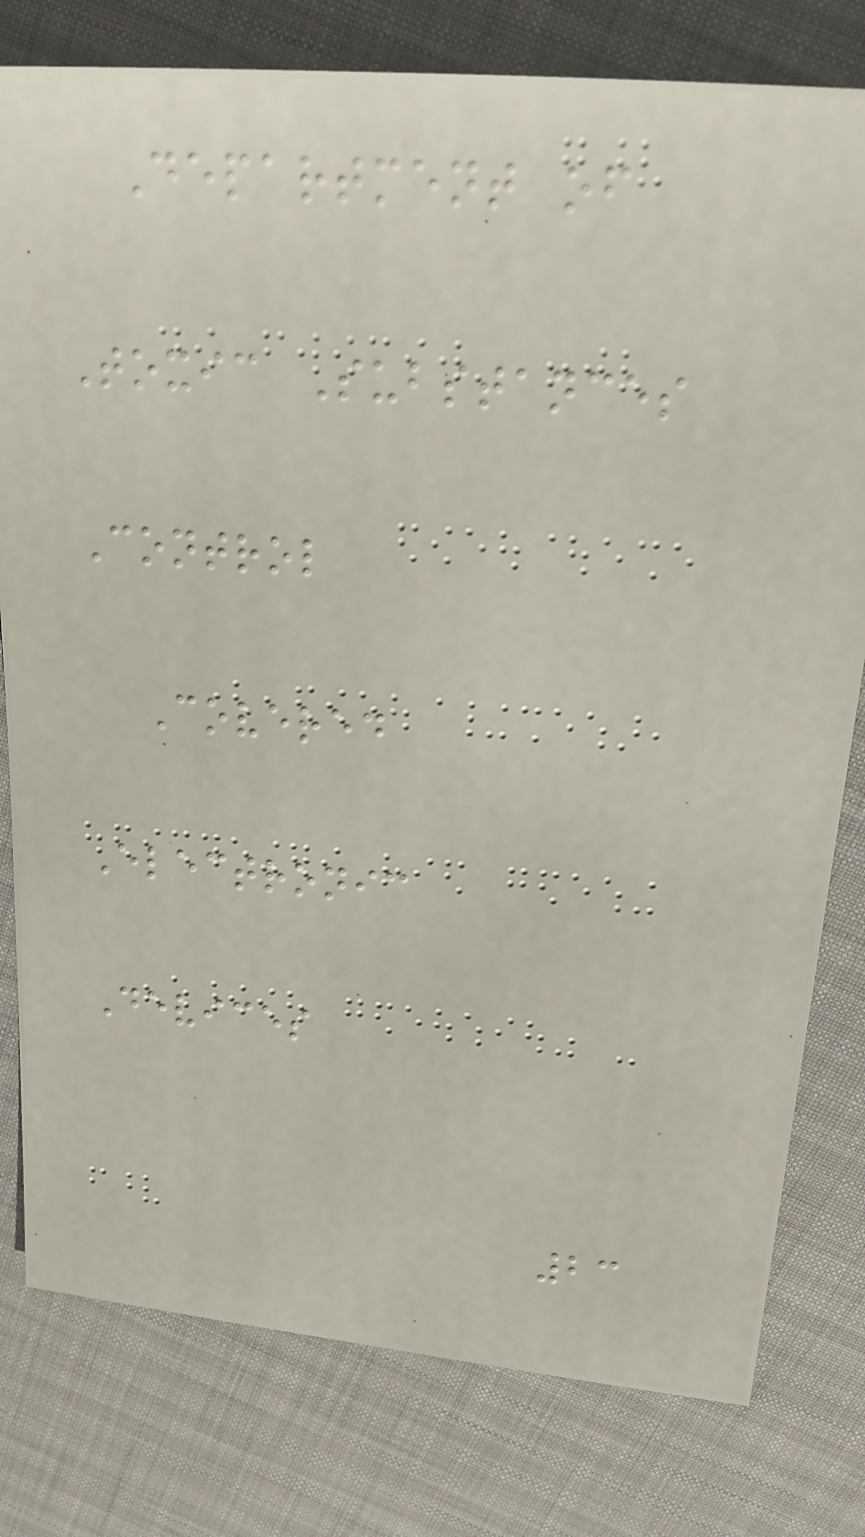Department of
Toxic Substances
Control
Covered
Electronic
Devices
23
